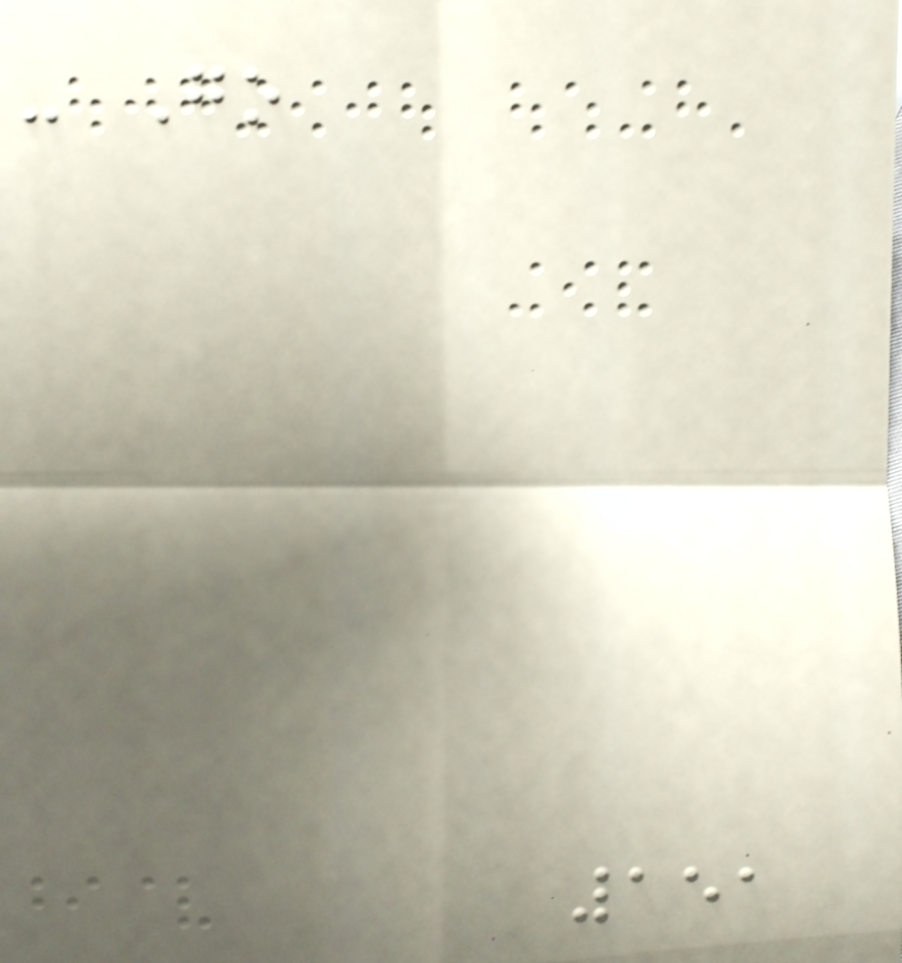- Go
151
